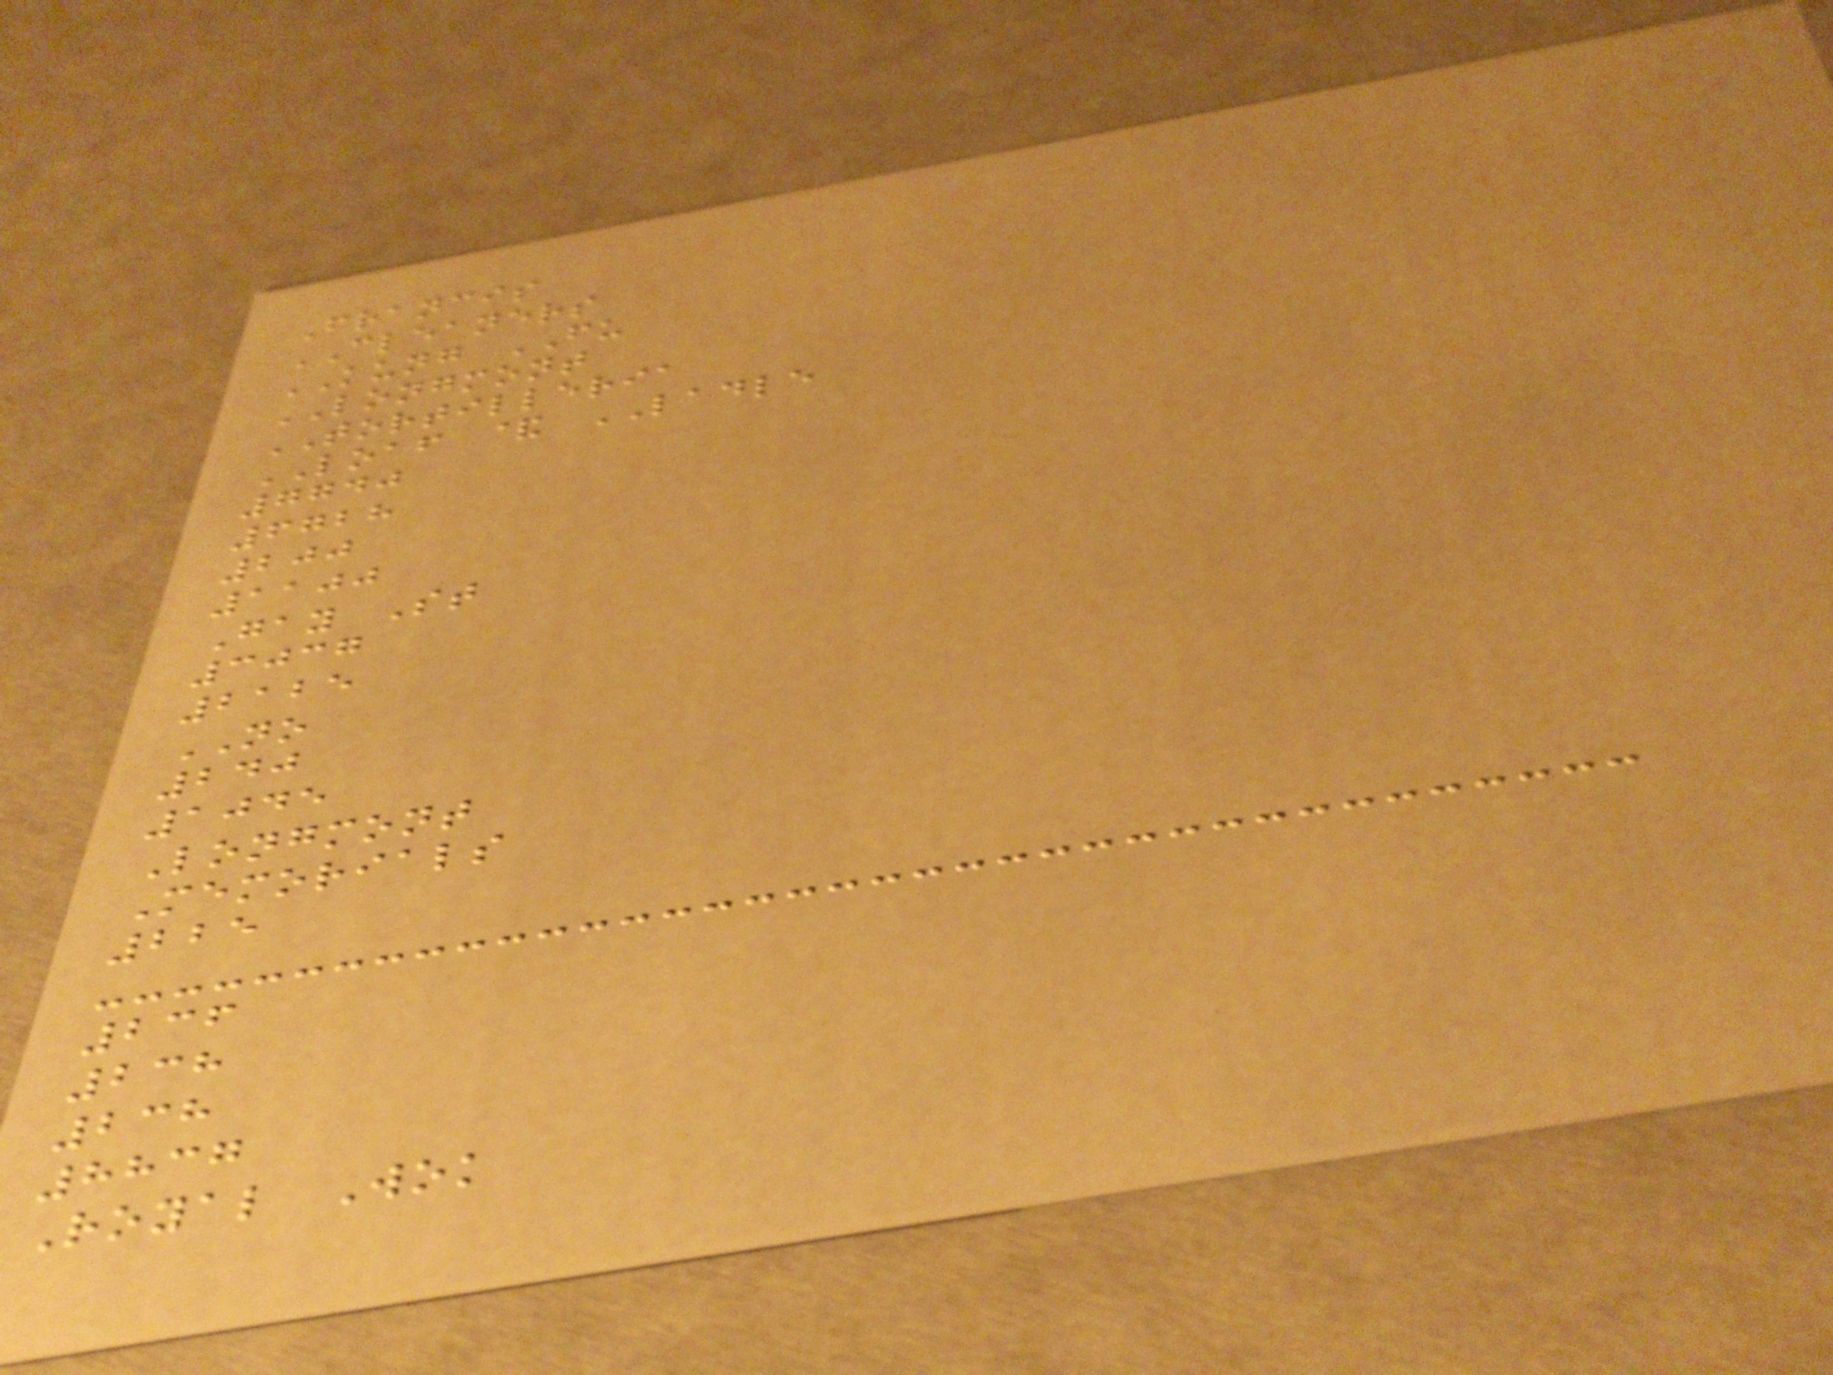Francis
CLEANERS
KUNG FU
LONGMONT
TORTILLERIA
LOAF & LADLE
7740
6728
200
1100
Gay St
3037
2125
NO
240
1045
Longmont
Memorials
225
236
238
238
8837
Royal Wok
